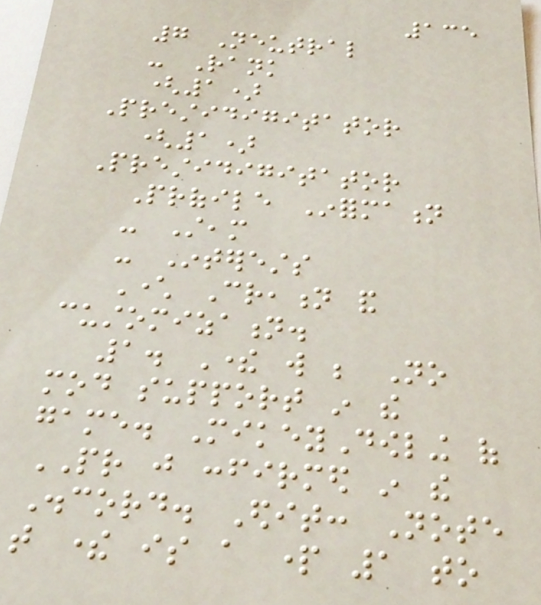135
7 Neutral
- Rank
(1)
Prestidigitator
(1)
Prestidigitator
Profile Information
- Steam
- Interests
Character Creation and
customization.
1. There will be No
mod support in the
game. MikeyDowling of
PR just confirmed in the
Discord. Edit: Note
that there is a part 1 to
